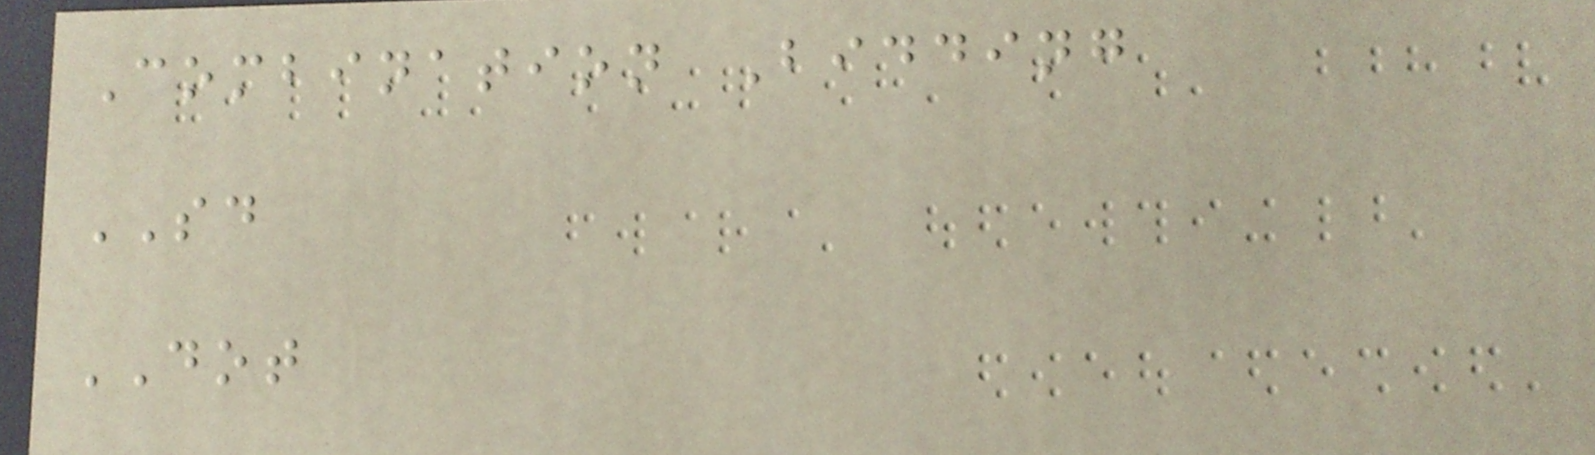Combination Bidding
SD
DOT
